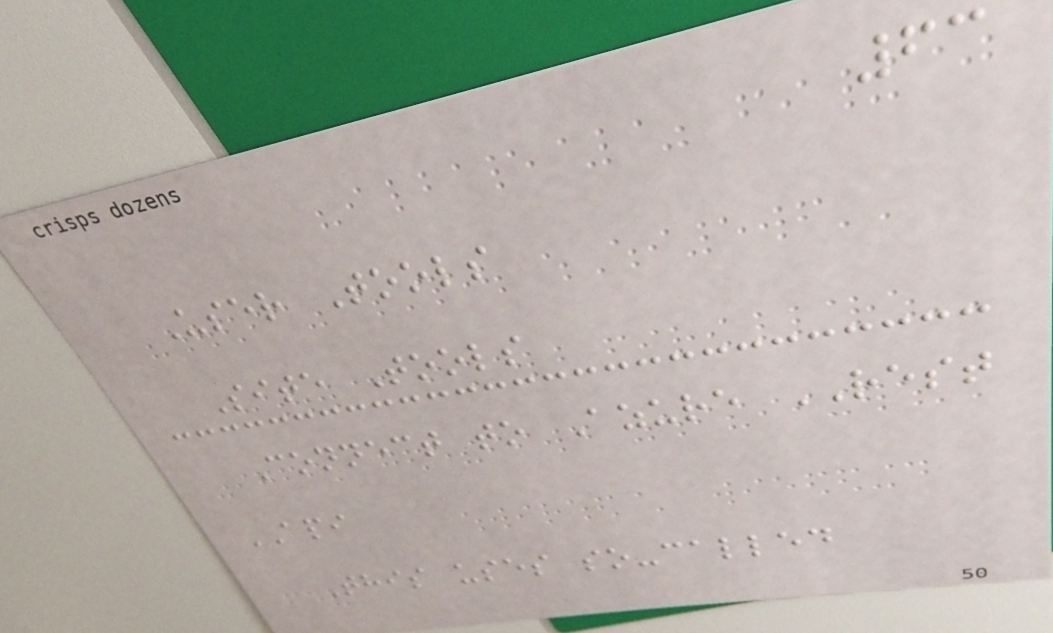63
User Tools
Site Tools
Connect to Azure REST
API
This uses so-called
